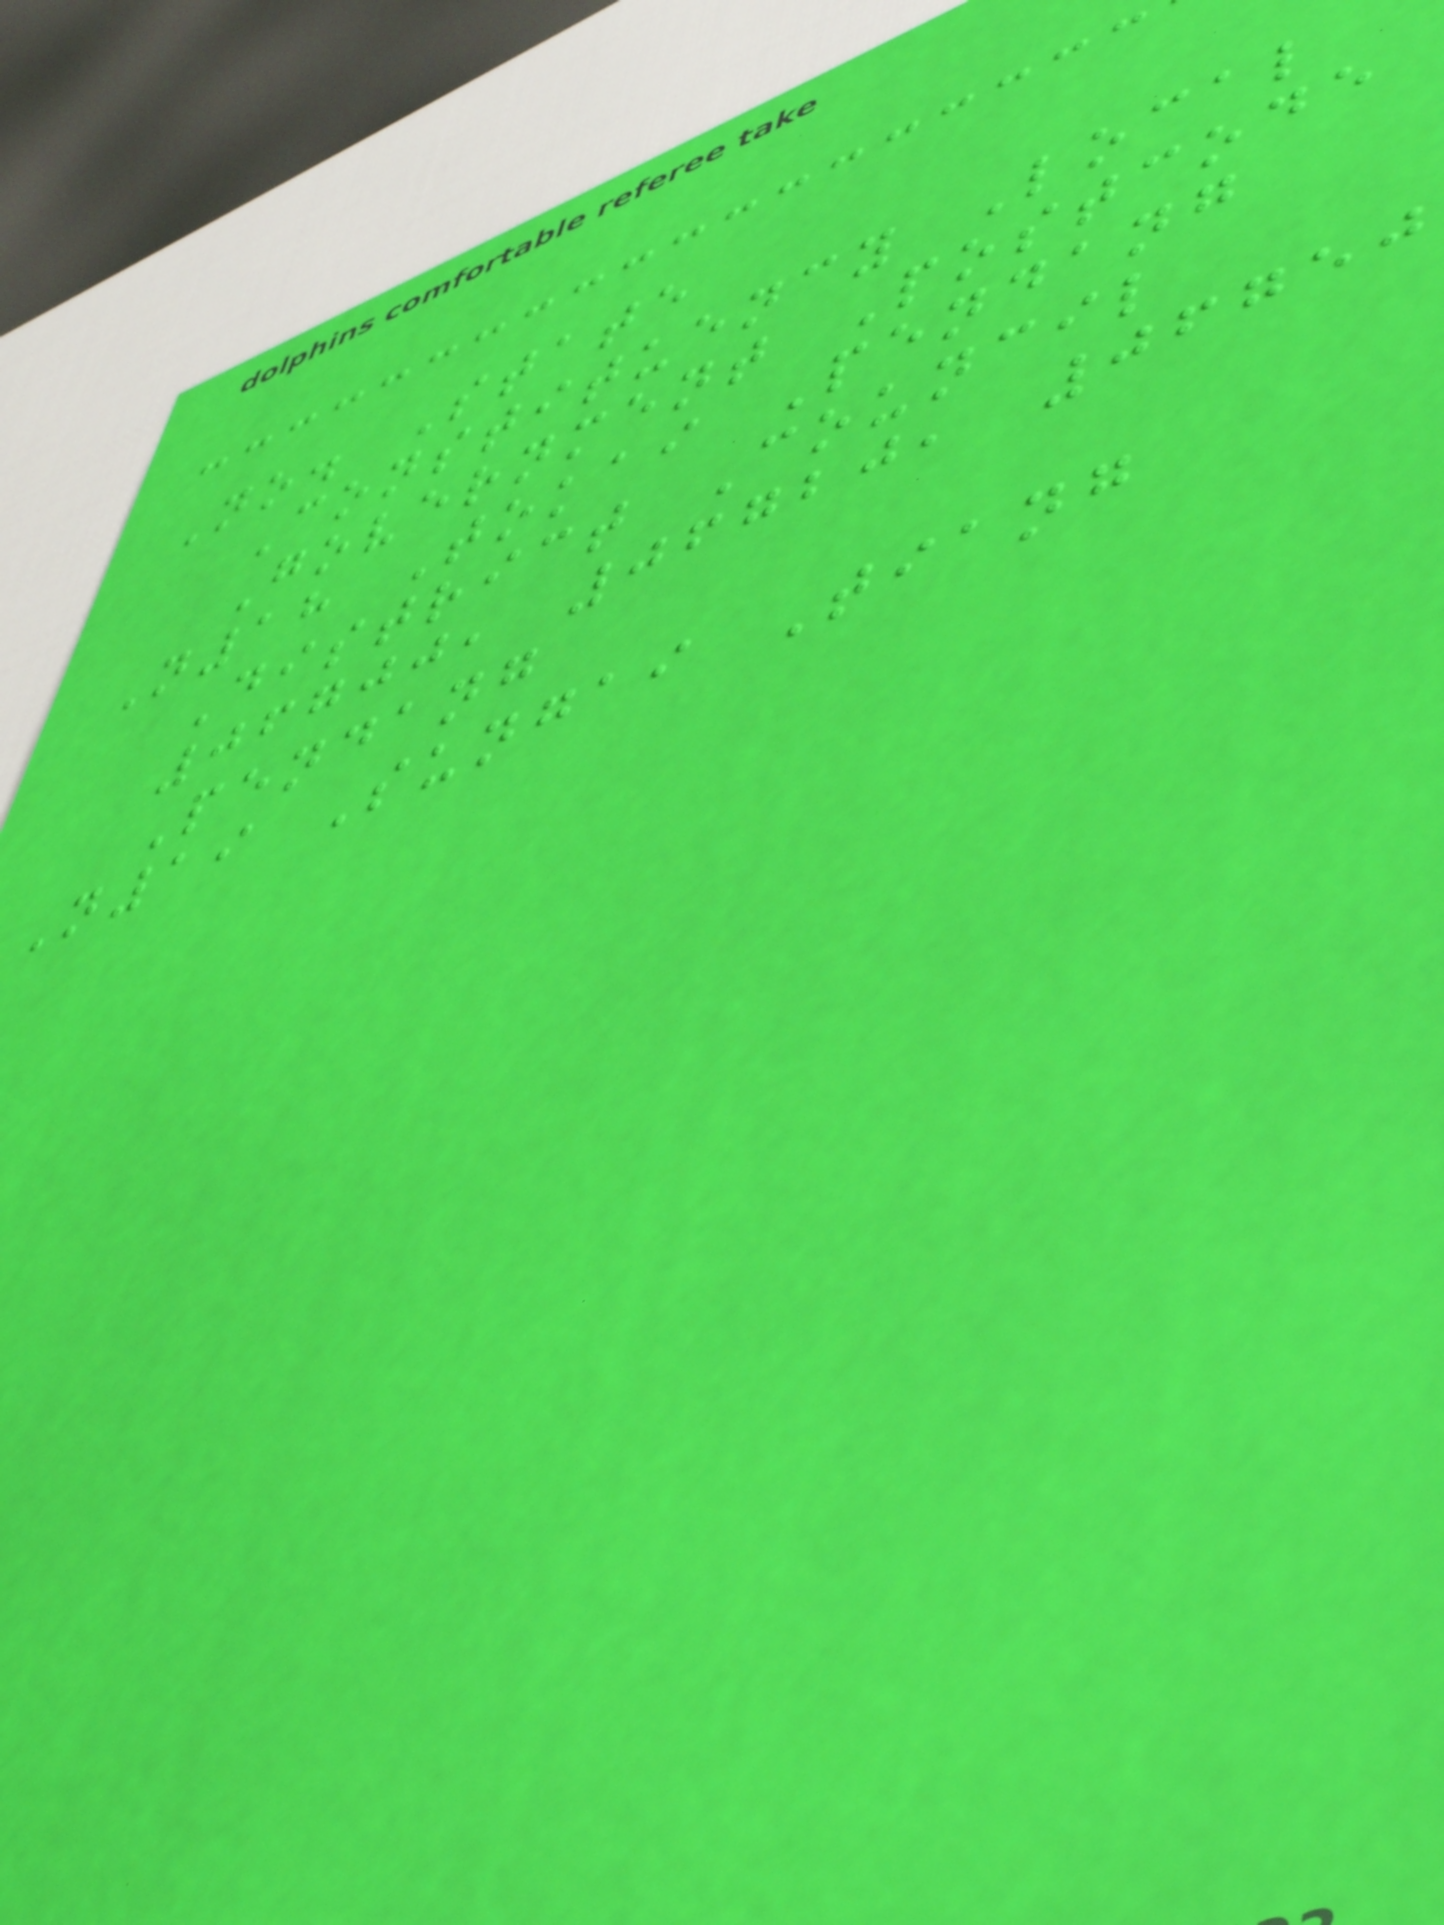No. State
Constituency Local
Government Postcode
N18 Tokai Pendang
District Council
06700, 06720, 06750
Pendang
N19 Sungai Tiang
